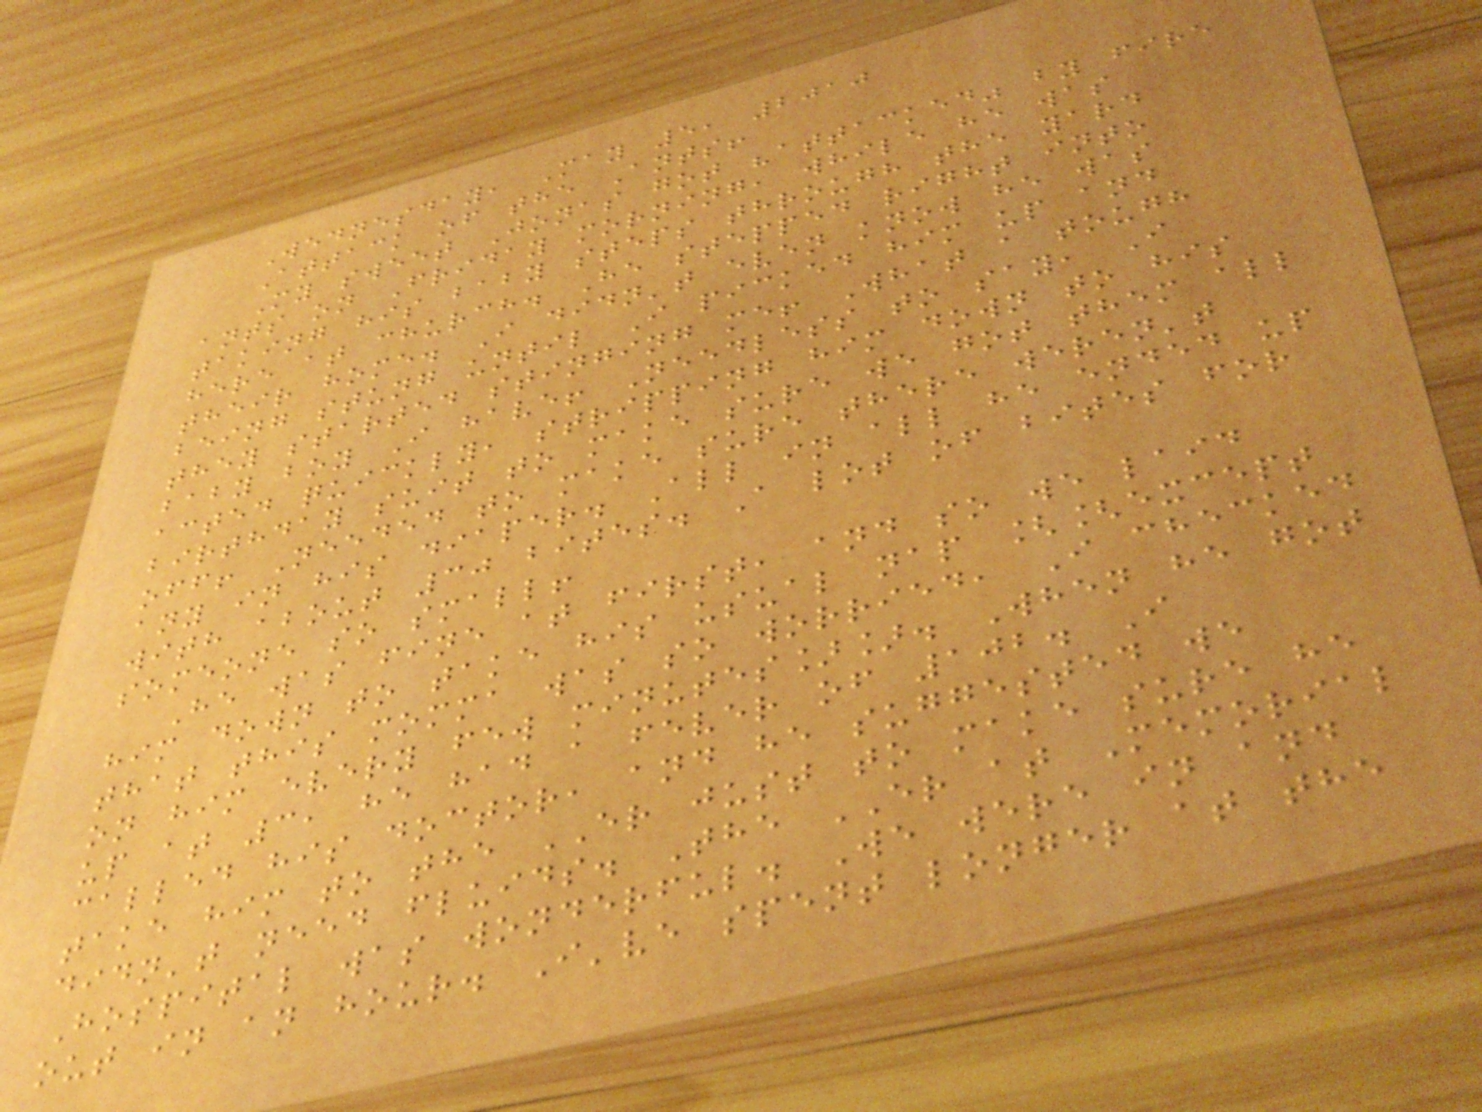Wednesday, May 5, 2010
Attack of the Ants!
My sweet Jonas got "attacked" by fire
ants on Friday morning, while he was
taking his baby steps through the yard
here at church. He stepped right into
their home. I didn't even know he was
being stung until I picked him up and
they started stinging me! What a tough
baby boy I have! Needless to say, I
acted quickly, stripping him down to his
birthday suit to make sure we got them all
off! Needed to make sure there weren't
any in his diaper. All in all he ended up
with about 30 bites. A lot of bites for
someone so small!
He was fine at first, and so we laid
him down to take his usual nap [[except
that this momma was so worried, I checked
on him every few minutes]]. When he got
up at 3, he had a fever of 102. I
called his doctor, and he suggested we
take him to the ER just to make sure he
didn't need fluids. The ER at Memorial
Hospital was wonderful. We were in and
out in an hour. I've spent longer at the
